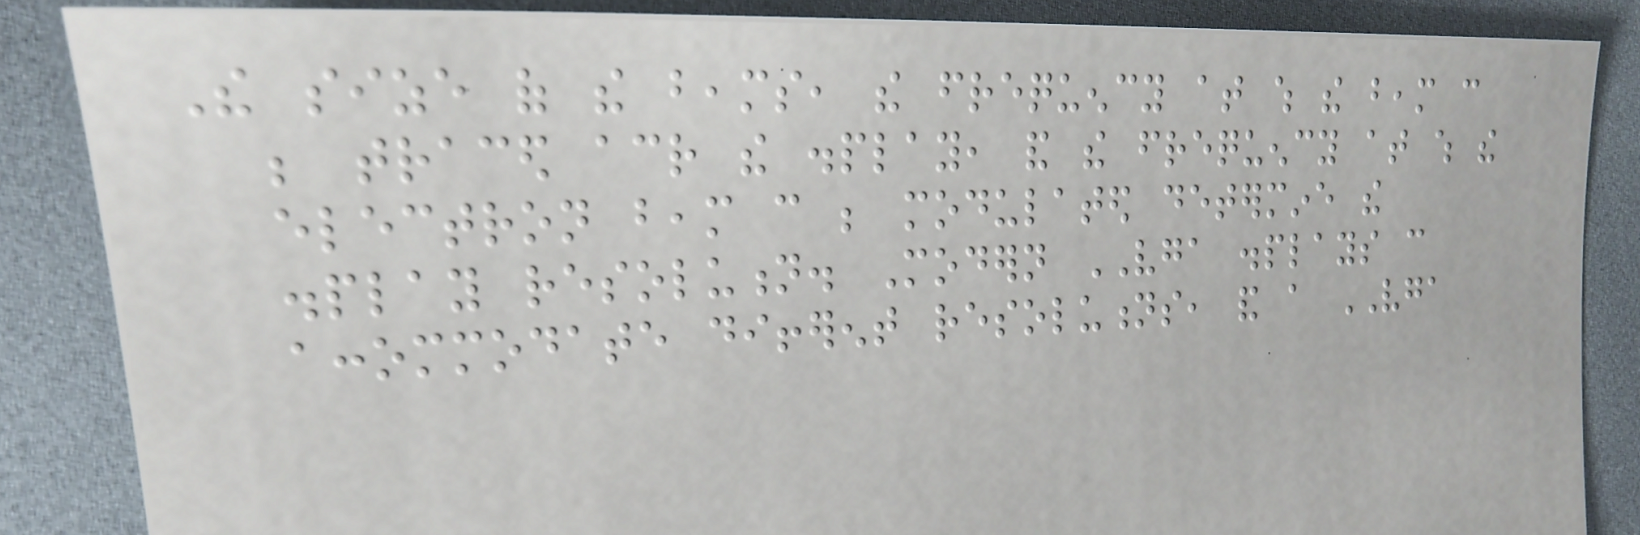The size of the beams, the frequency at which the beam can
be traced across the display, and the frequency at which the
electron beam can be modulated determine the
display resolution. Modern VGA displays can
accommodate different resolutions, and a VGA
